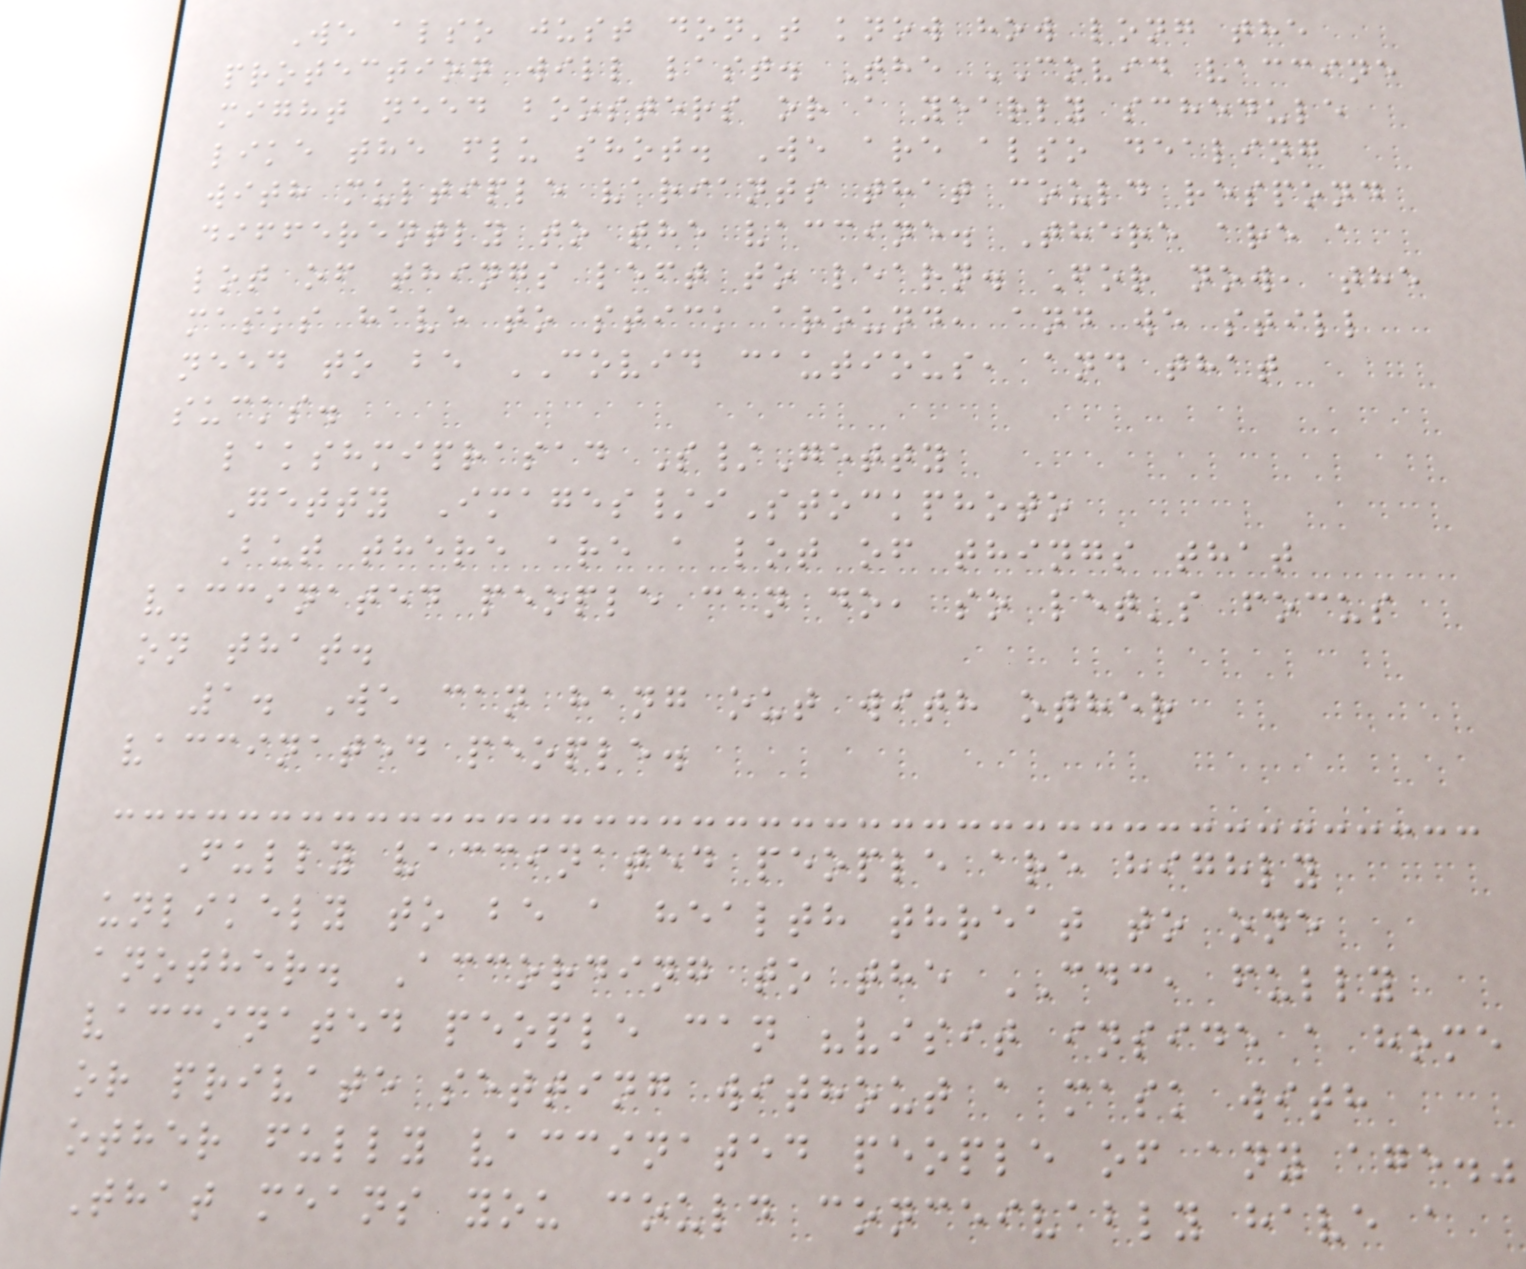We also just don't know how long the
protection will last. The COVID vaccine
might need boosters or a yearly schedule
like the flu shot. We are also dealing
with multiple variants that could respond
differently to the vaccine. There are a
lot of things left to learn. For now, the
masks have to stick around, and we still
need to be COVID cautious, and that
sucks.
lakshmiprasad S/Getty
Getty Images/iStockphoto
But there are a lot of things that
vaccinated people can do, so let's focus
on that.
1. We can hang out with other
vaccinated people.
Fully vaccinated people are highly
unlikely to be a health threat to one
another. According to the CDC, fully
vaccinated people can "visit inside a home
or private setting without a mask with
other fully vaccinated people of any age."
That means you could conceivably have a
